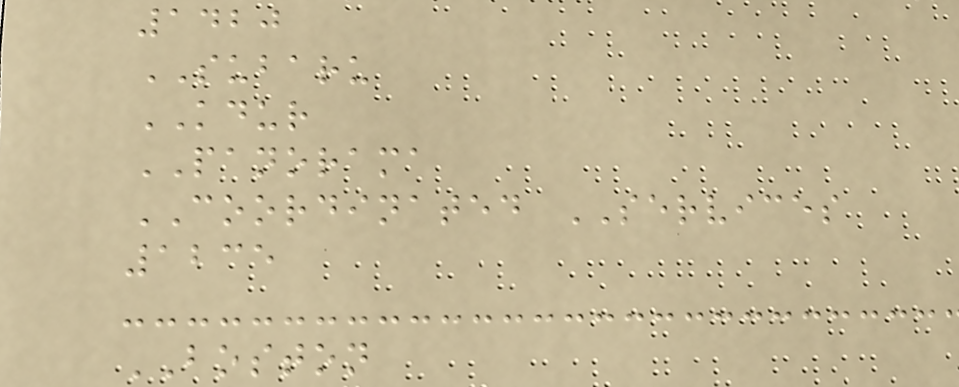1420
SUBARU
KDUR
PANORAMA
COORDINATED SERVICES
1235
BOSTON
